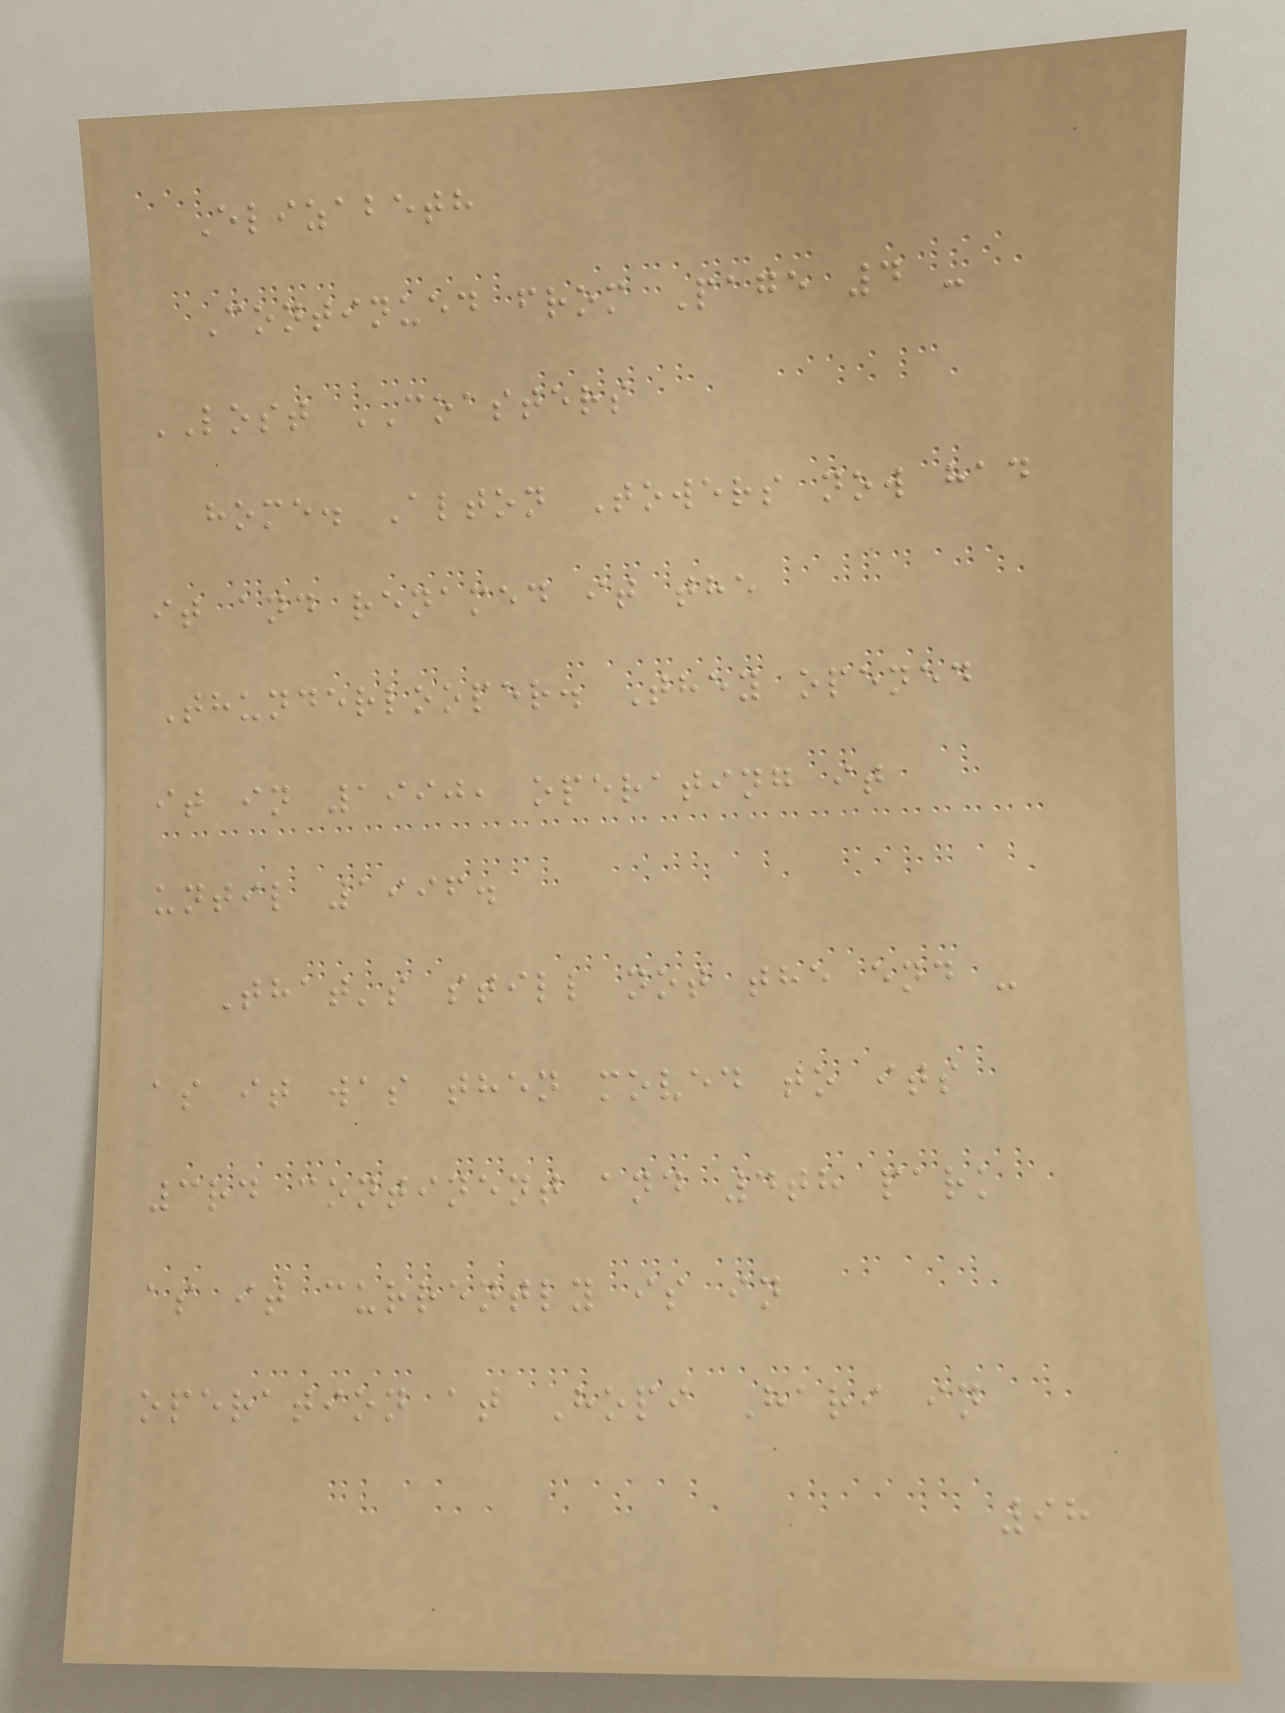Elizabeth
Continued from Page 4 -
LOST COASTERS
home. Alton Towers now had
it and renamed it the
Thunderlooper. They opened
it in 1990, operating it
until 1996.
That's still not the end -
as it was then moved to its
3rd continent and 4th park
as it currently is in
operation at Hopi Hari in
98
